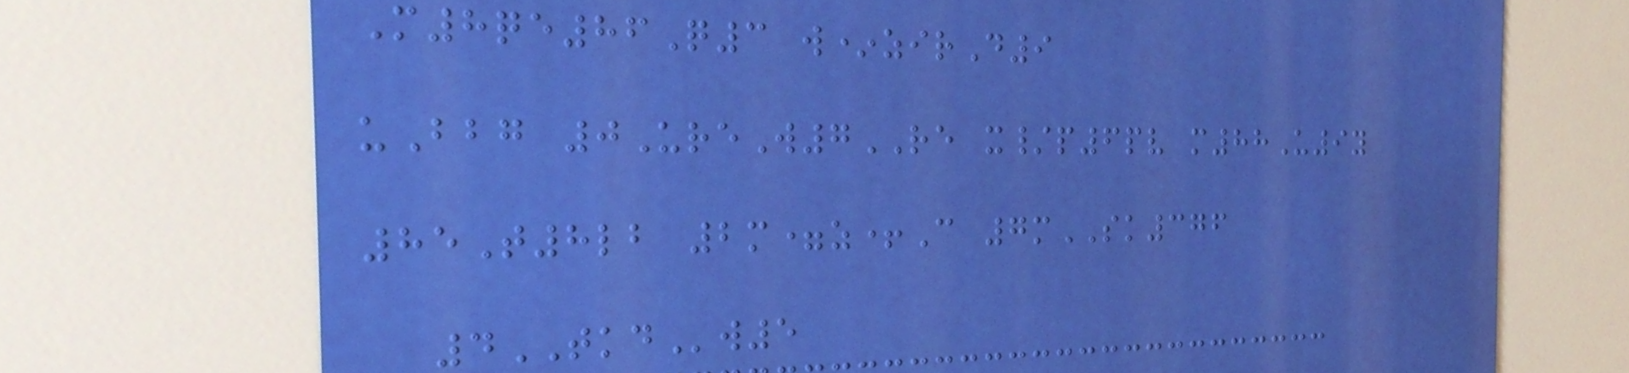M8qe86Q3 w*zirD9
uBbg 0UreW7RE x/p6pv m88U9y
85T8lb 2m=z+C 7mSK376
4TKDw5
